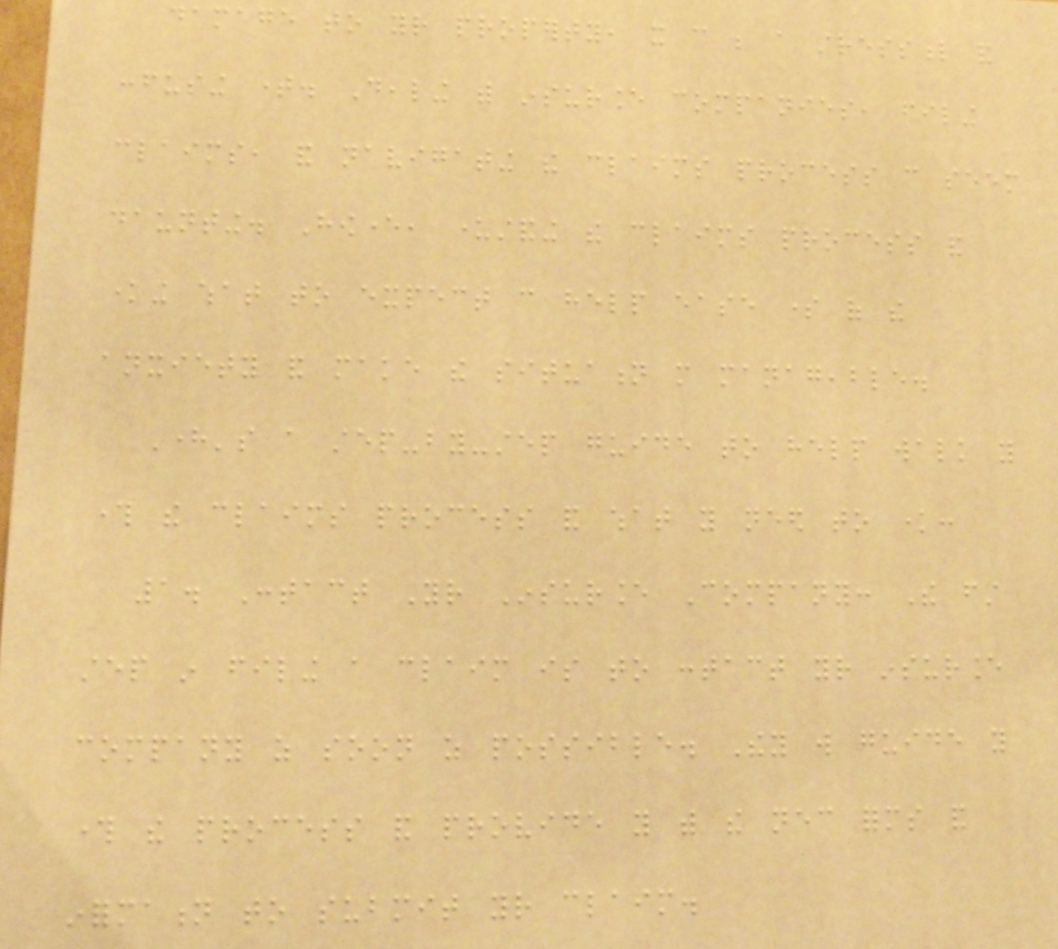damage to your property, it can be a stressful and
confusing time. Dealing with insurance companies, filing
claims, and navigating the claims process can seem
daunting. However, understanding the claims process and
knowing what to expect can help ease some of the
anxiety and make the situation more manageable.
Here's a step-by-step guide to help walk you
through the claims process and what you need to know:
1. Contact Your Insurance Company: The first
step in filing a claim is to contact your insurance
company as soon as possible. They will guide you
through the process and provide you with the necessary forms and
information to submit your claim.
